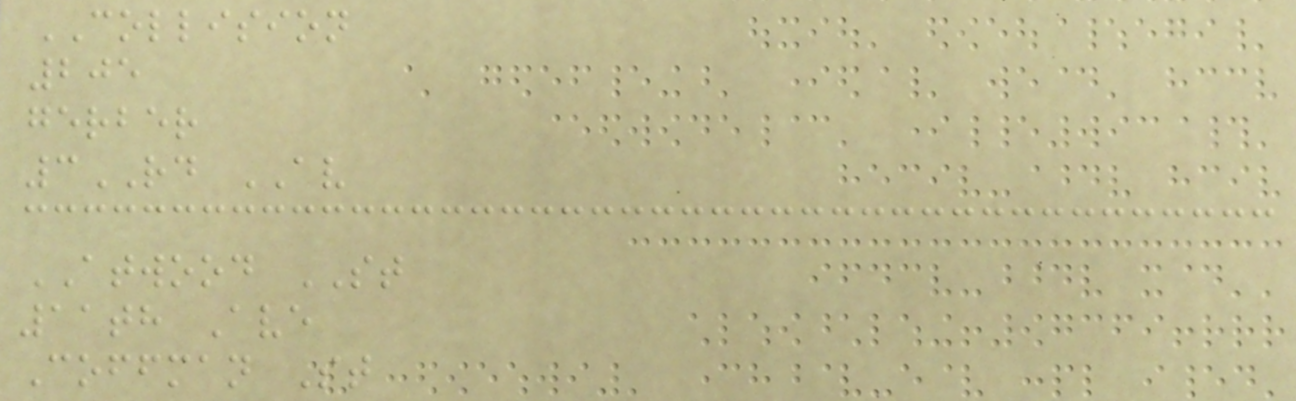COLLISION
205
gerber
3RD AV
ATWOOD ST
11th Ave
Coffman St
